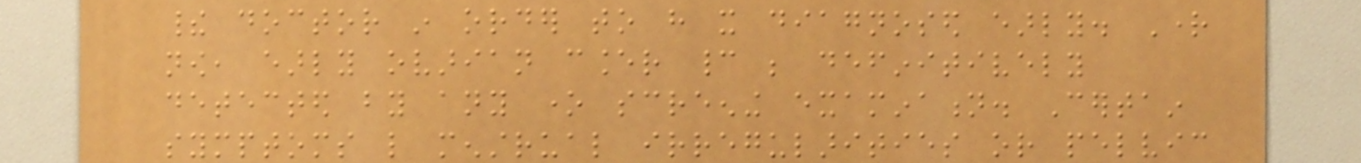their doctor in order to have it diagnosed early. Right
now, early ovarian cancer cannot be definitively
detected by any one screening examination. Certain
symptoms like menstrual irregularities or pelvic
